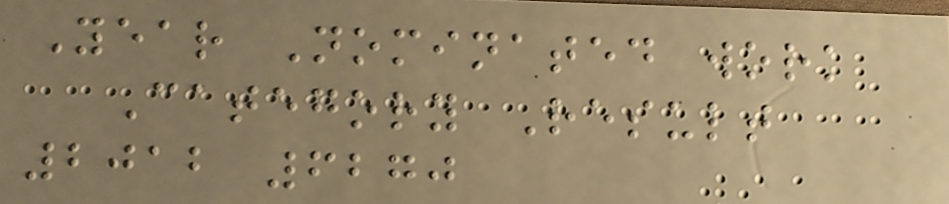Year Nominated work
Category Result
2012 6270
